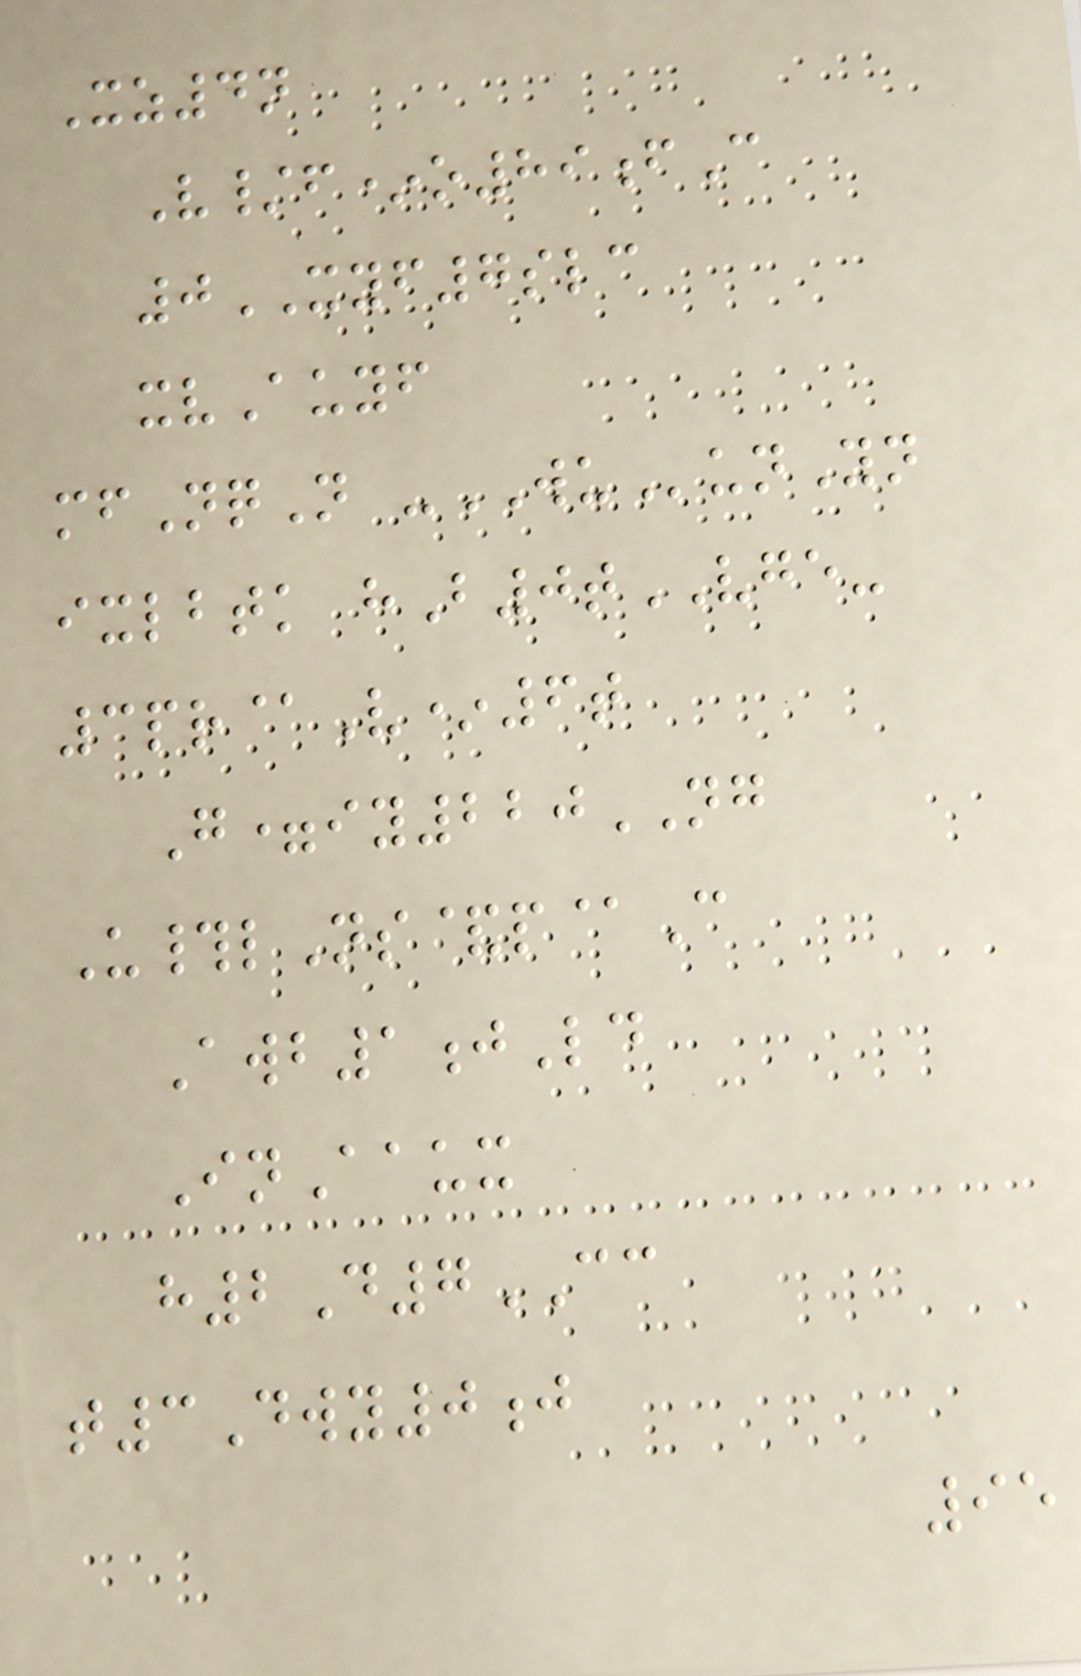Xz4n
V/f*o89fC
0XYF7slc
xvAuyf
mfNqN -WUunYn
ixlbtk hB0tVGE-
3pr@V*6t
G=iy220NG
U#lNs&p@C
Awb1jLd
InAaux
h2D7CC
t3Dwy0j
95
